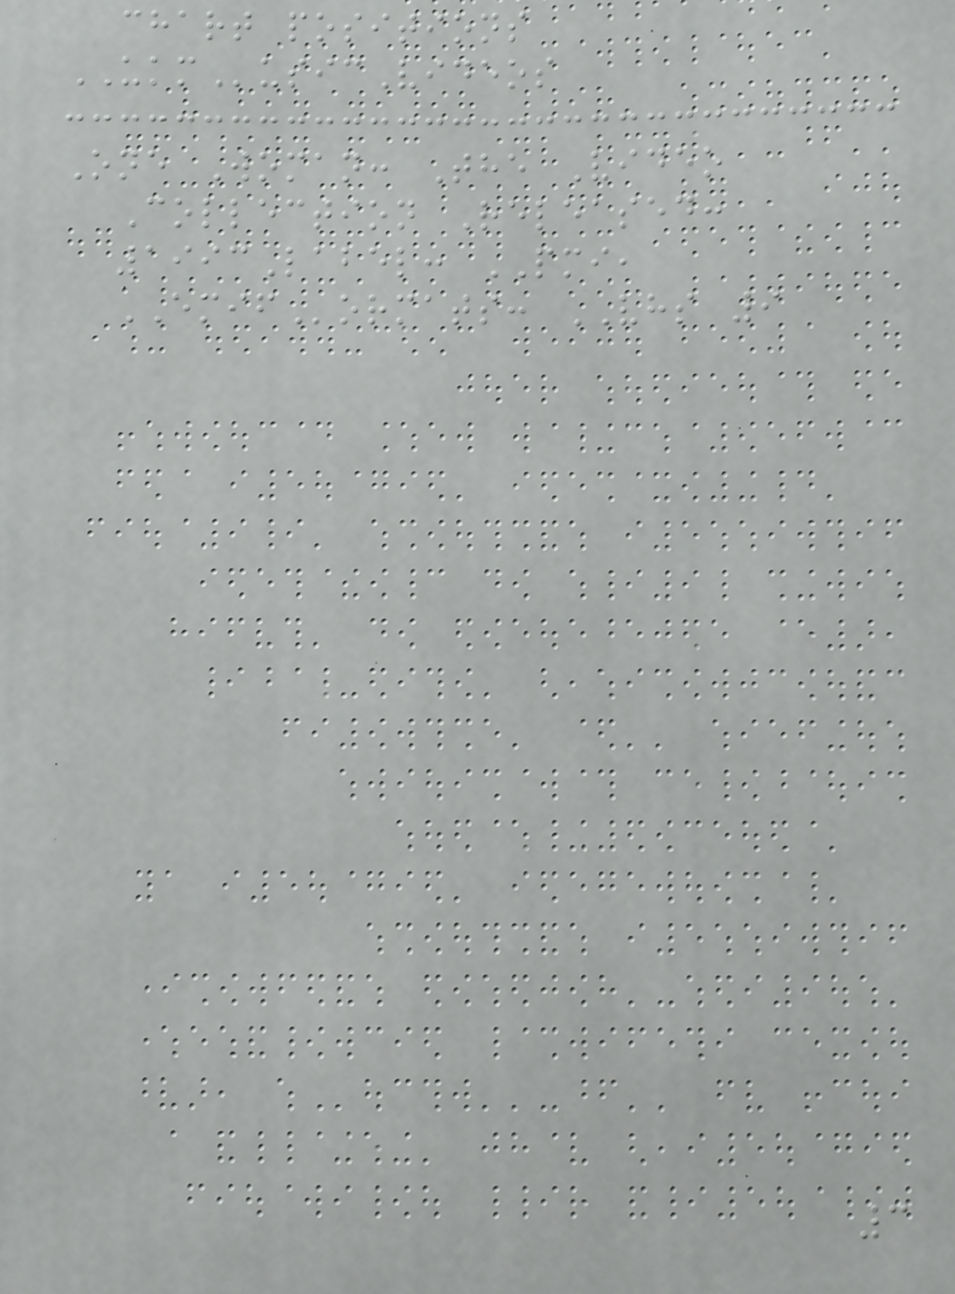chart positions
UKMusicVideos
One Woman: The Video
Collection Released:
1993Label: PMI,
EMIFormats: VHS 9
3
